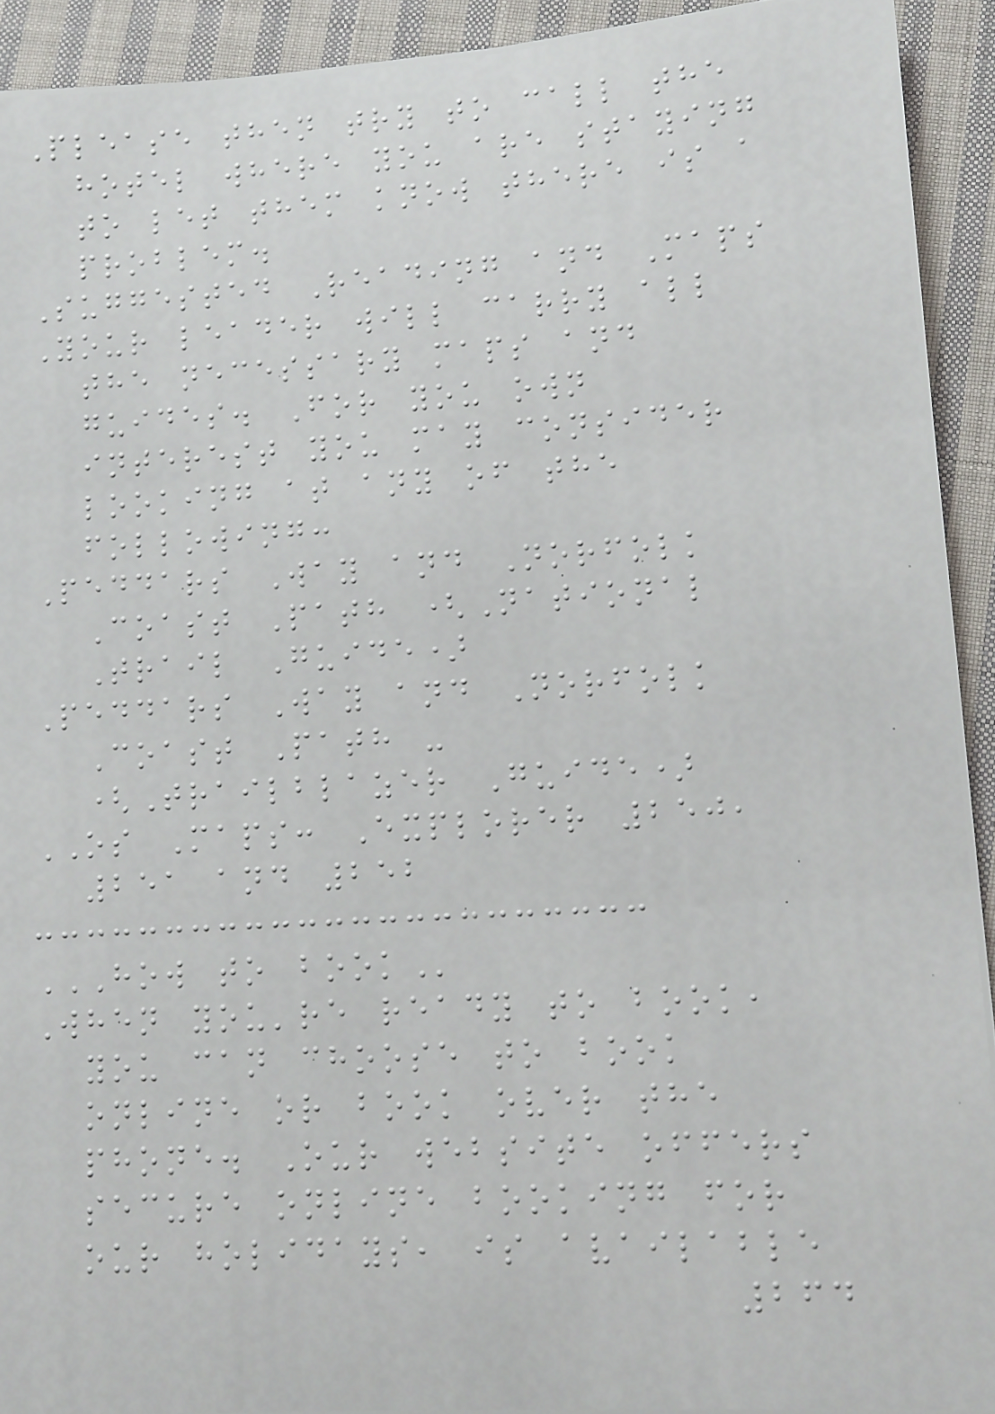Please then try to call the
hotel where you are staying
to let them know there is a
problem.
Suggested Reading and Maps
Your leader will carry all
the necessary maps and
guides. For you own
interest you may consider
looking at any of the
following:
Peddars Way and Norfolk
Coast Path (National
Trail Guide)
Peddars Way and Norfolk
Coast Path -
(Trailblazer Guide)
OS Maps: Explorer 250,
251 and 252
HOW TO BOOK
When you're ready to book,
you can choose to book
online or book over the
phone. Our website offers
secure online booking for
our holidays, is available
264
